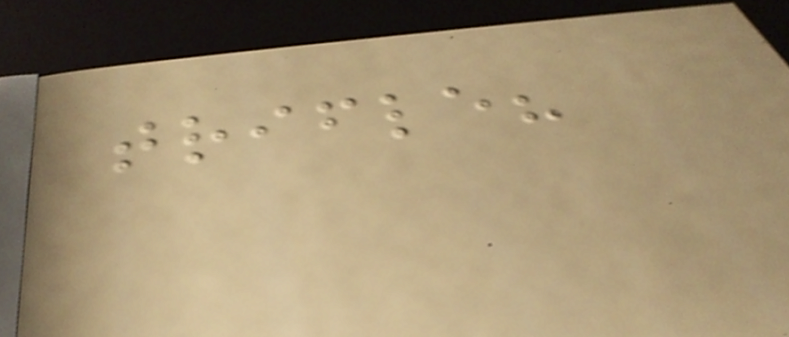trifle?
